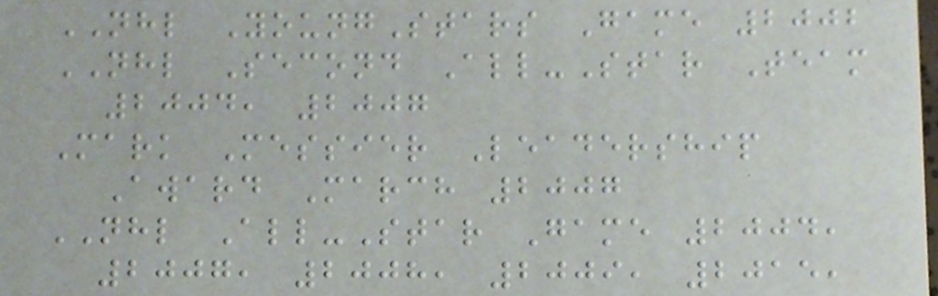NHL YoungStars Game 2002
NHL Second All-Star Team
2004, 2007
Mark Messier Leadership
Award March 2007
NHL All-Star Game 2004,
2007, 2008, 2009, 2015,
